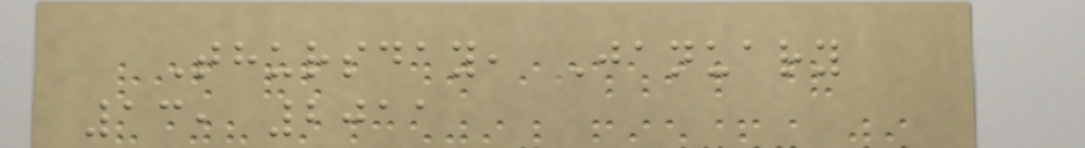Thursday, January
13, 2011
